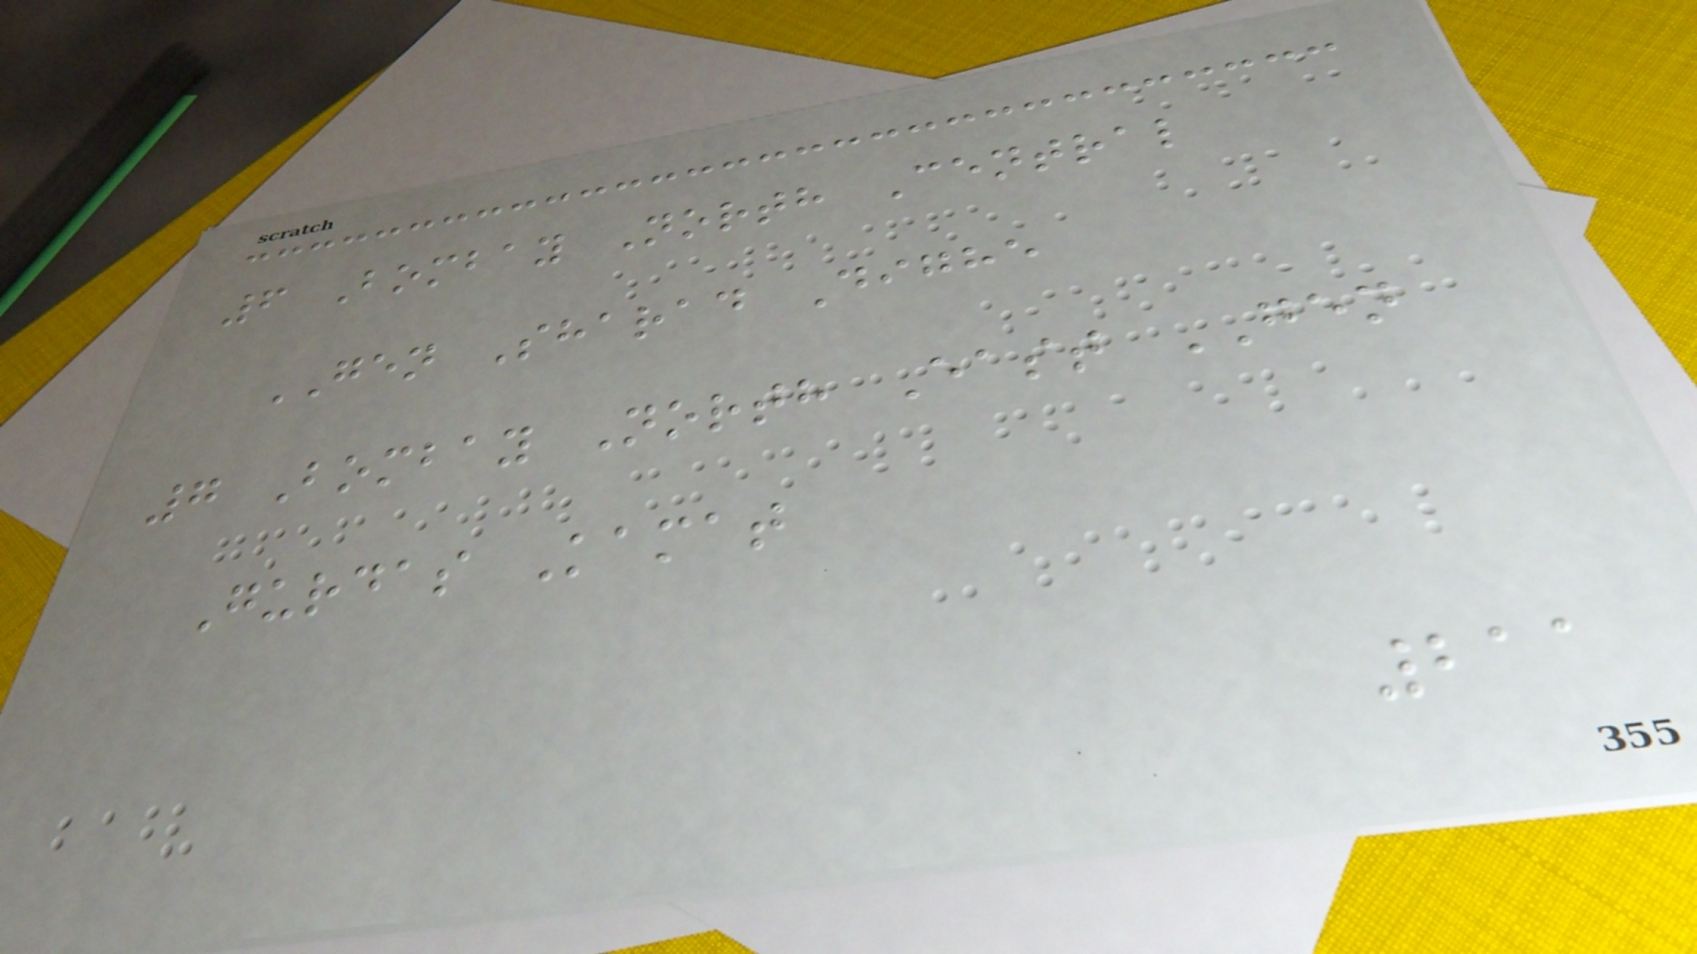6 Bombay North Central
GEN Sharad Dighe
7 Bombay North East GEN
Gurdas Kamat
211
